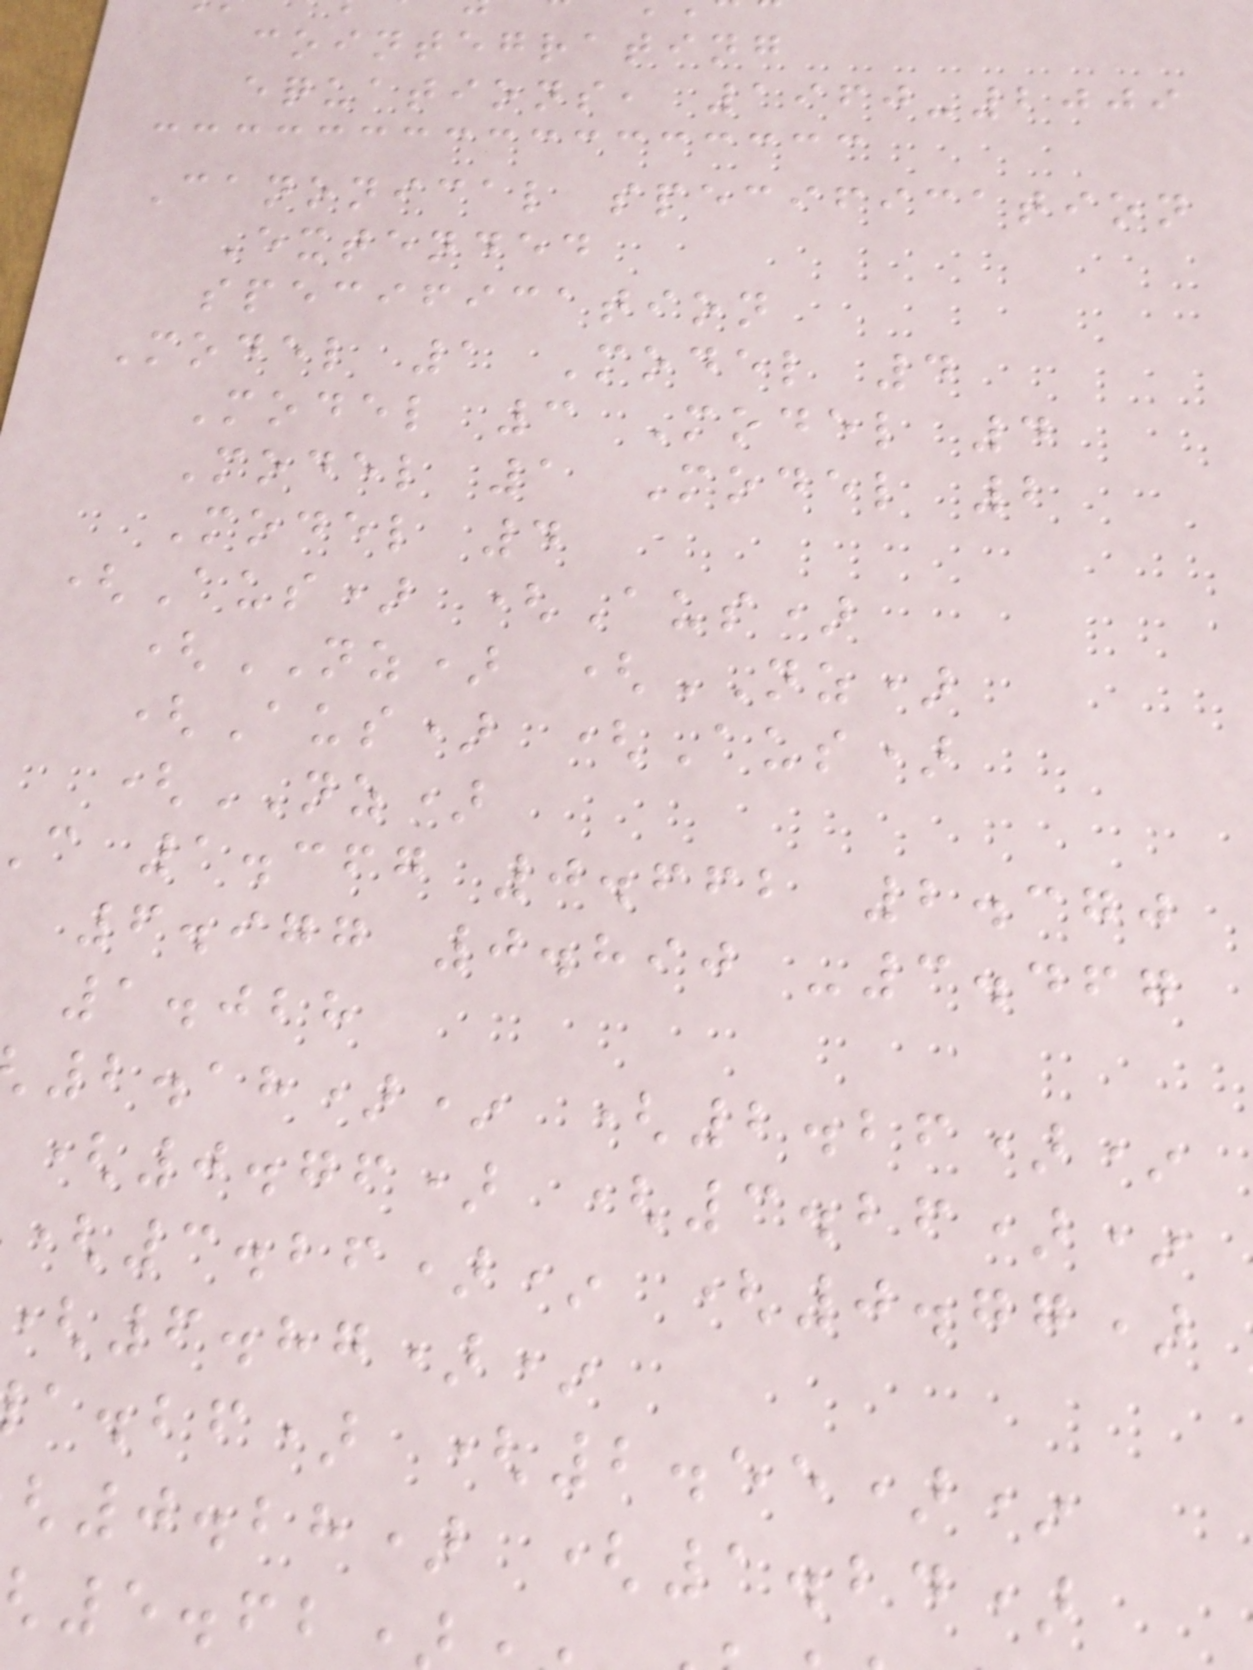cointegrating
equations, 1960-2009
Canonical specification
Extended
specification
Model 1 Model 4
Model 3 Model 4
Model 1 Model 2
Model 4
(Aus) (Aus)
(NZ) (NZ)
(Aus) (Aus)
(NZ)
c 1.367 0.662 2.370
6.977 0.890 -3.467
1.028
2.18)* (2.26)*
(0.76) (3.26)*
(3.26)* (0.77)
6.87)*
a.bf) (2.55)*
0.28) (1.24)
